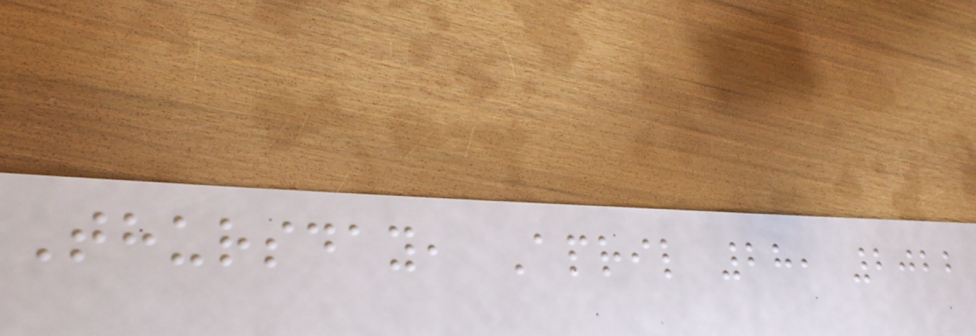Thursday, April 28, 2022
